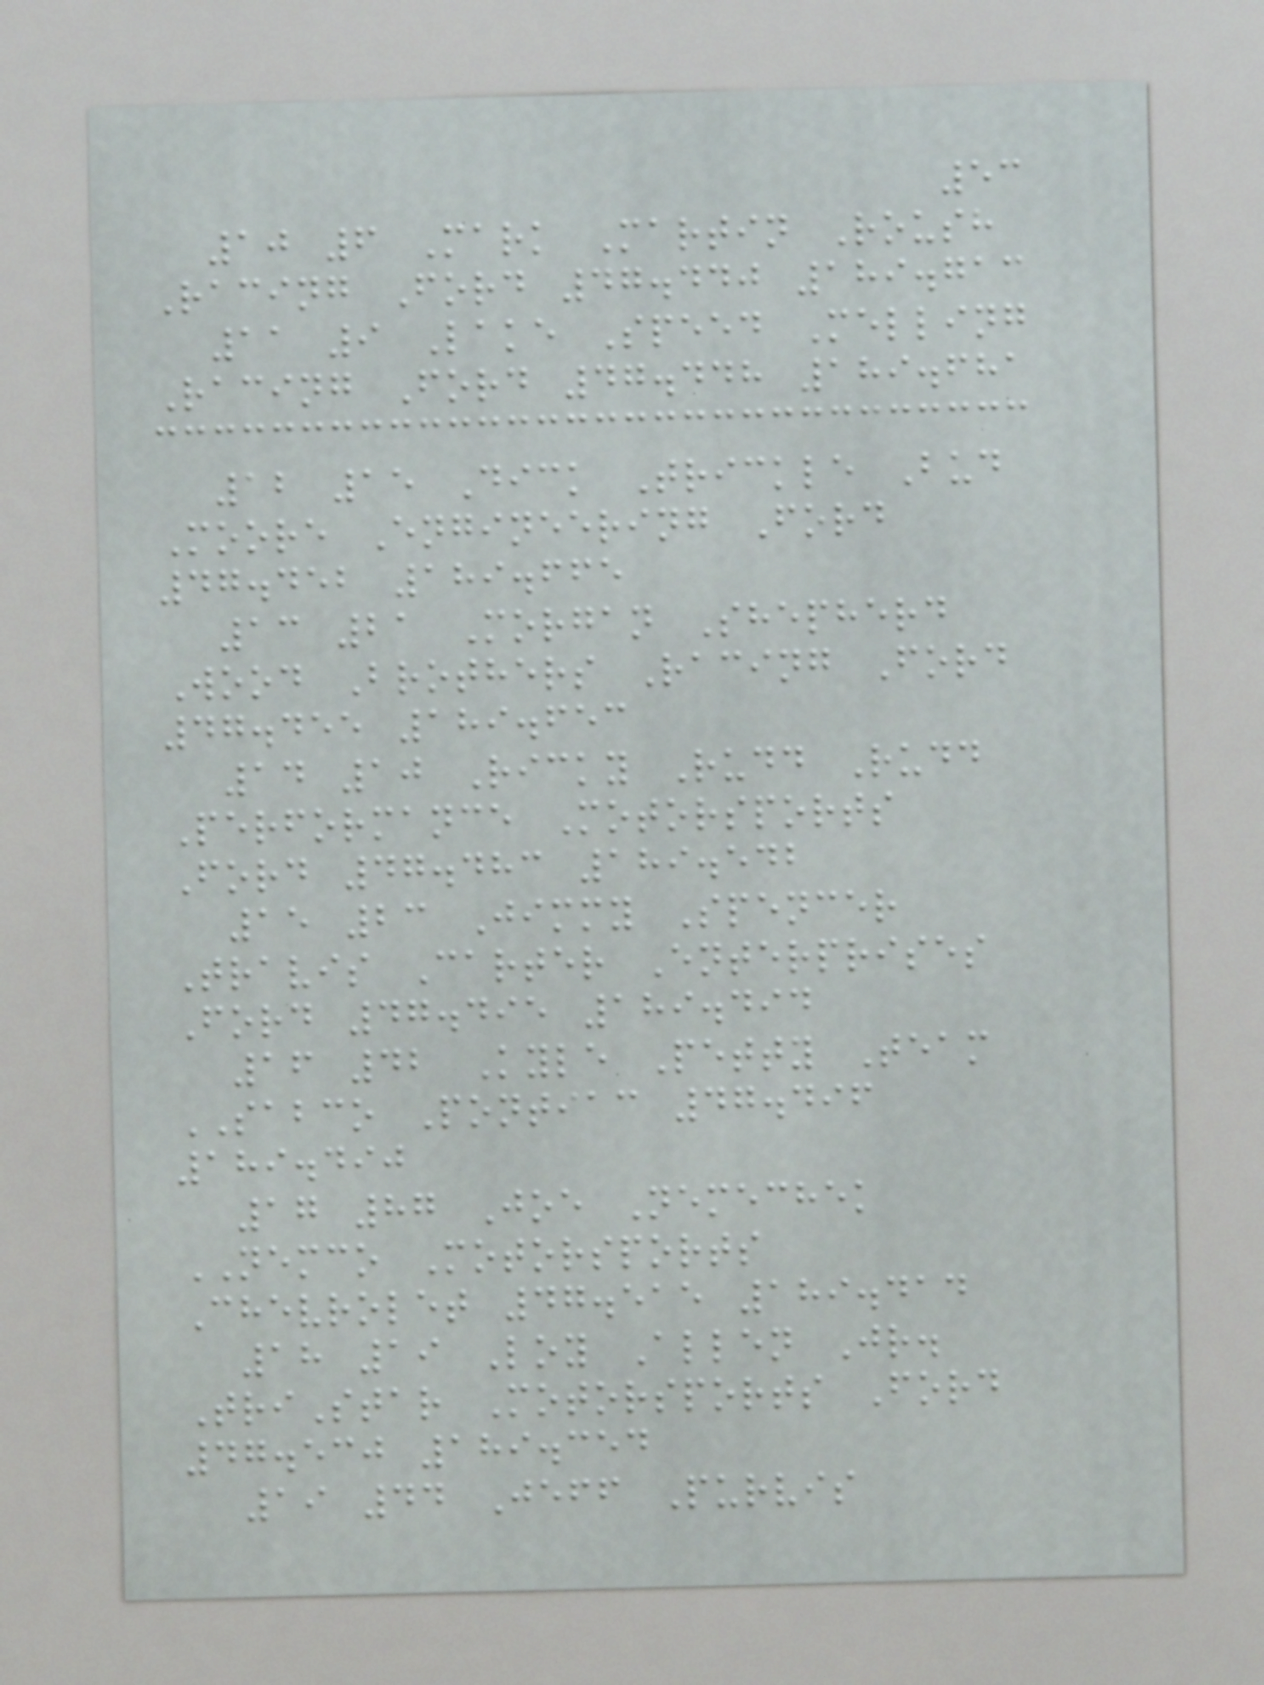53
10 6 Mark Martin Roush
Racing Ford 47.440 189.713
11 9 Lake Speed Melling
Racing Ford 47.448 189.681
12 15 Dick Trickle Bud
Moore Engineering Ford
47.452 189.665
13 21 Morgan Shepherd
Wood Brothers Racing Ford
47.455 189.653
14 10 Ricky Rudd Rudd
Performance Motorsports
Ford 47.483 189.542
15 23 Jimmy Spencer
Travis Carter Enterprises
Ford 47.495 189.494
16 42 Kyle Petty Team
SABCO Pontiac 47.496
189.490
17 87 Joe Nemechek
NEMCO Motorsports
Chevrolet 47.515 189.414
18 19 Loy Allen Jr.
TriStar Motorsports Ford
47.530 189.354
19 44 Jeff Purvis
